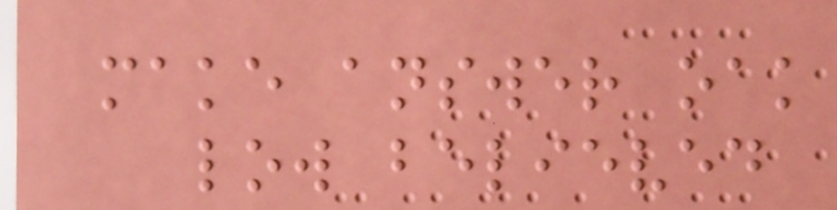make answer oak
low believed
